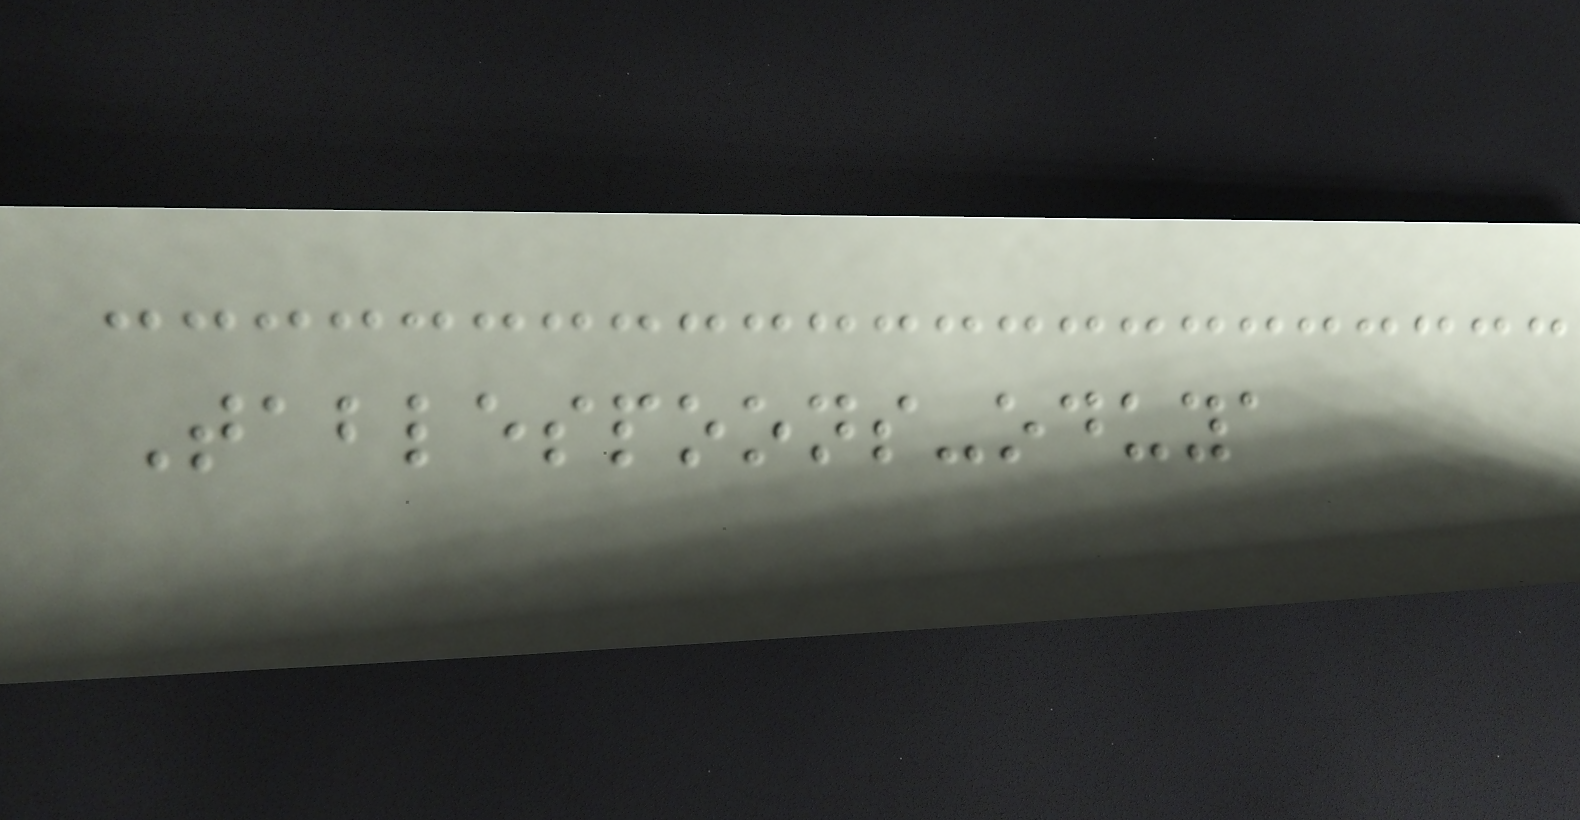Tablespoons-oduya
